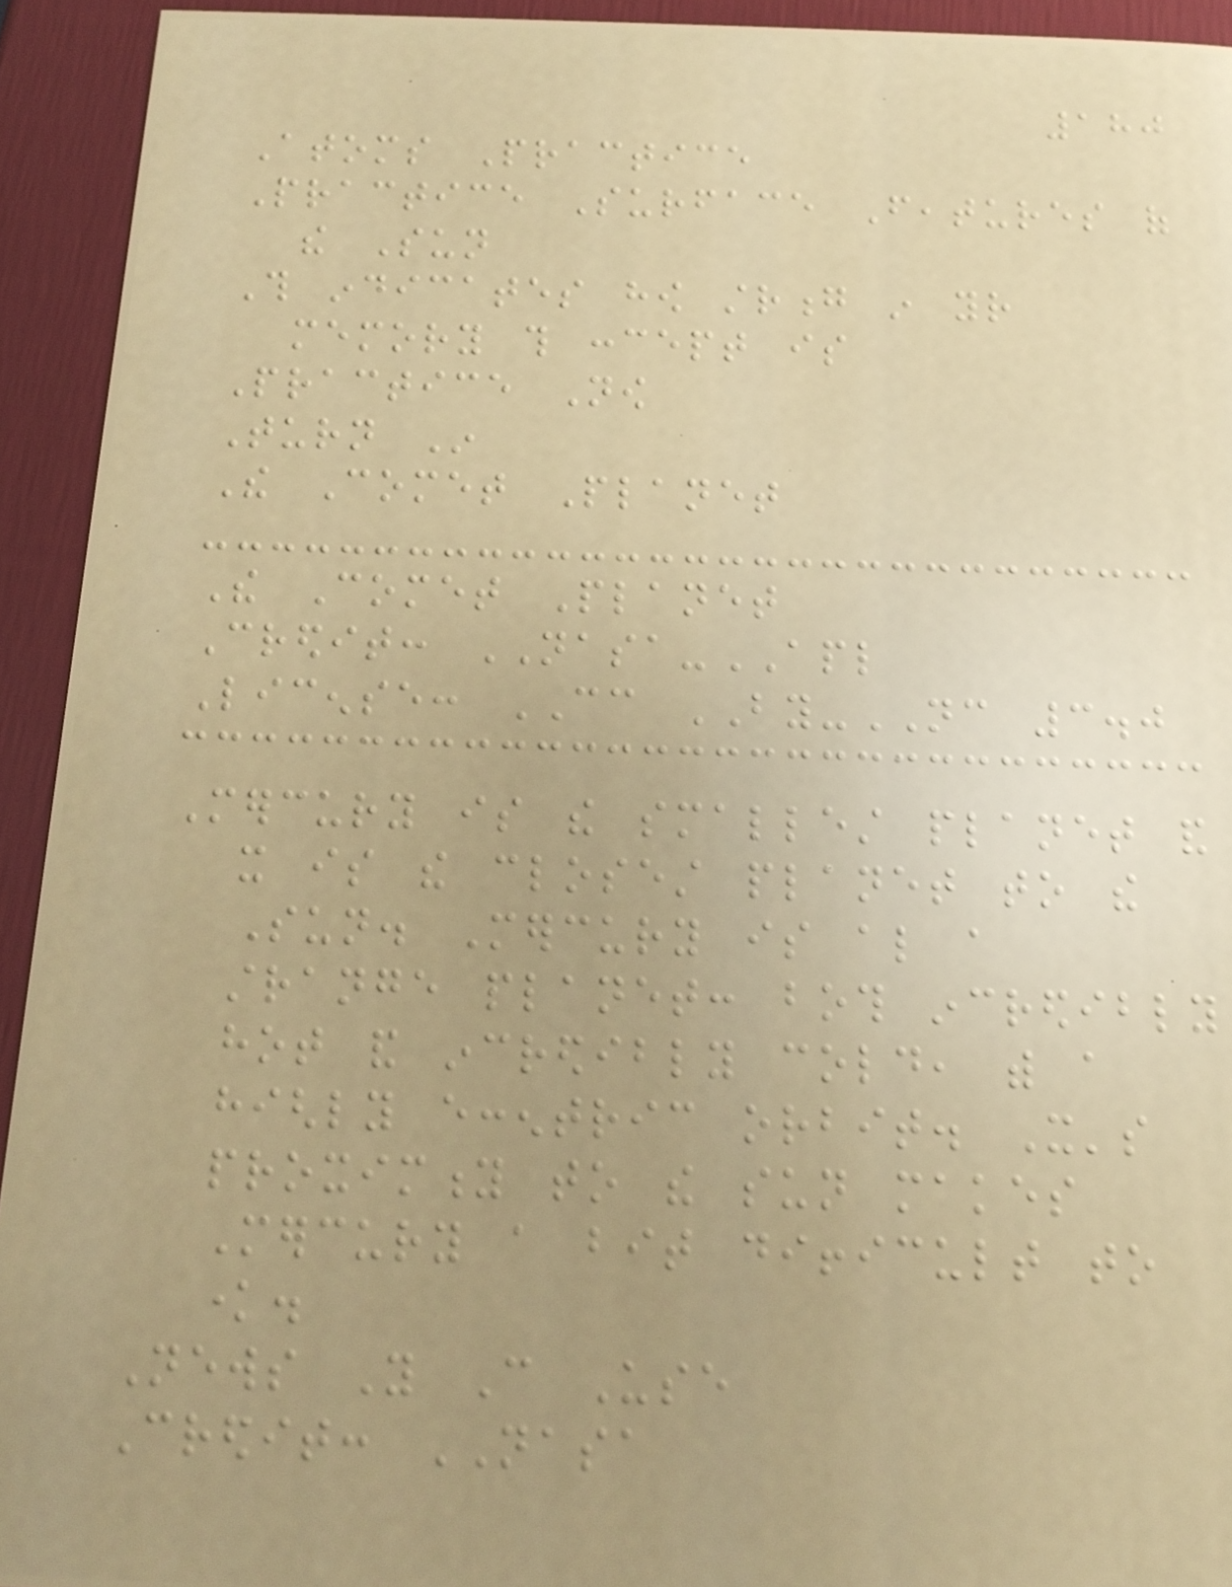180
Atoms Practice
Practice Surface Features of
the Sun
This indicates how strong in your
memory this concept is
Practice Now
Turn In
The Comet Planet
The Comet Planet
Credit: NASA-APL
License: CC BY-NC 3.0
Mercury is the smallest planet and
it is the closest planet to the
Sun. Mercury is also a
strange planet: both incredibly
hot and incredibly cold, with a
highly eccentric orbit. It's
proximity to the sun makes
Mercury a bit difficult to
know.
News You Can Use
Credit: NASA
